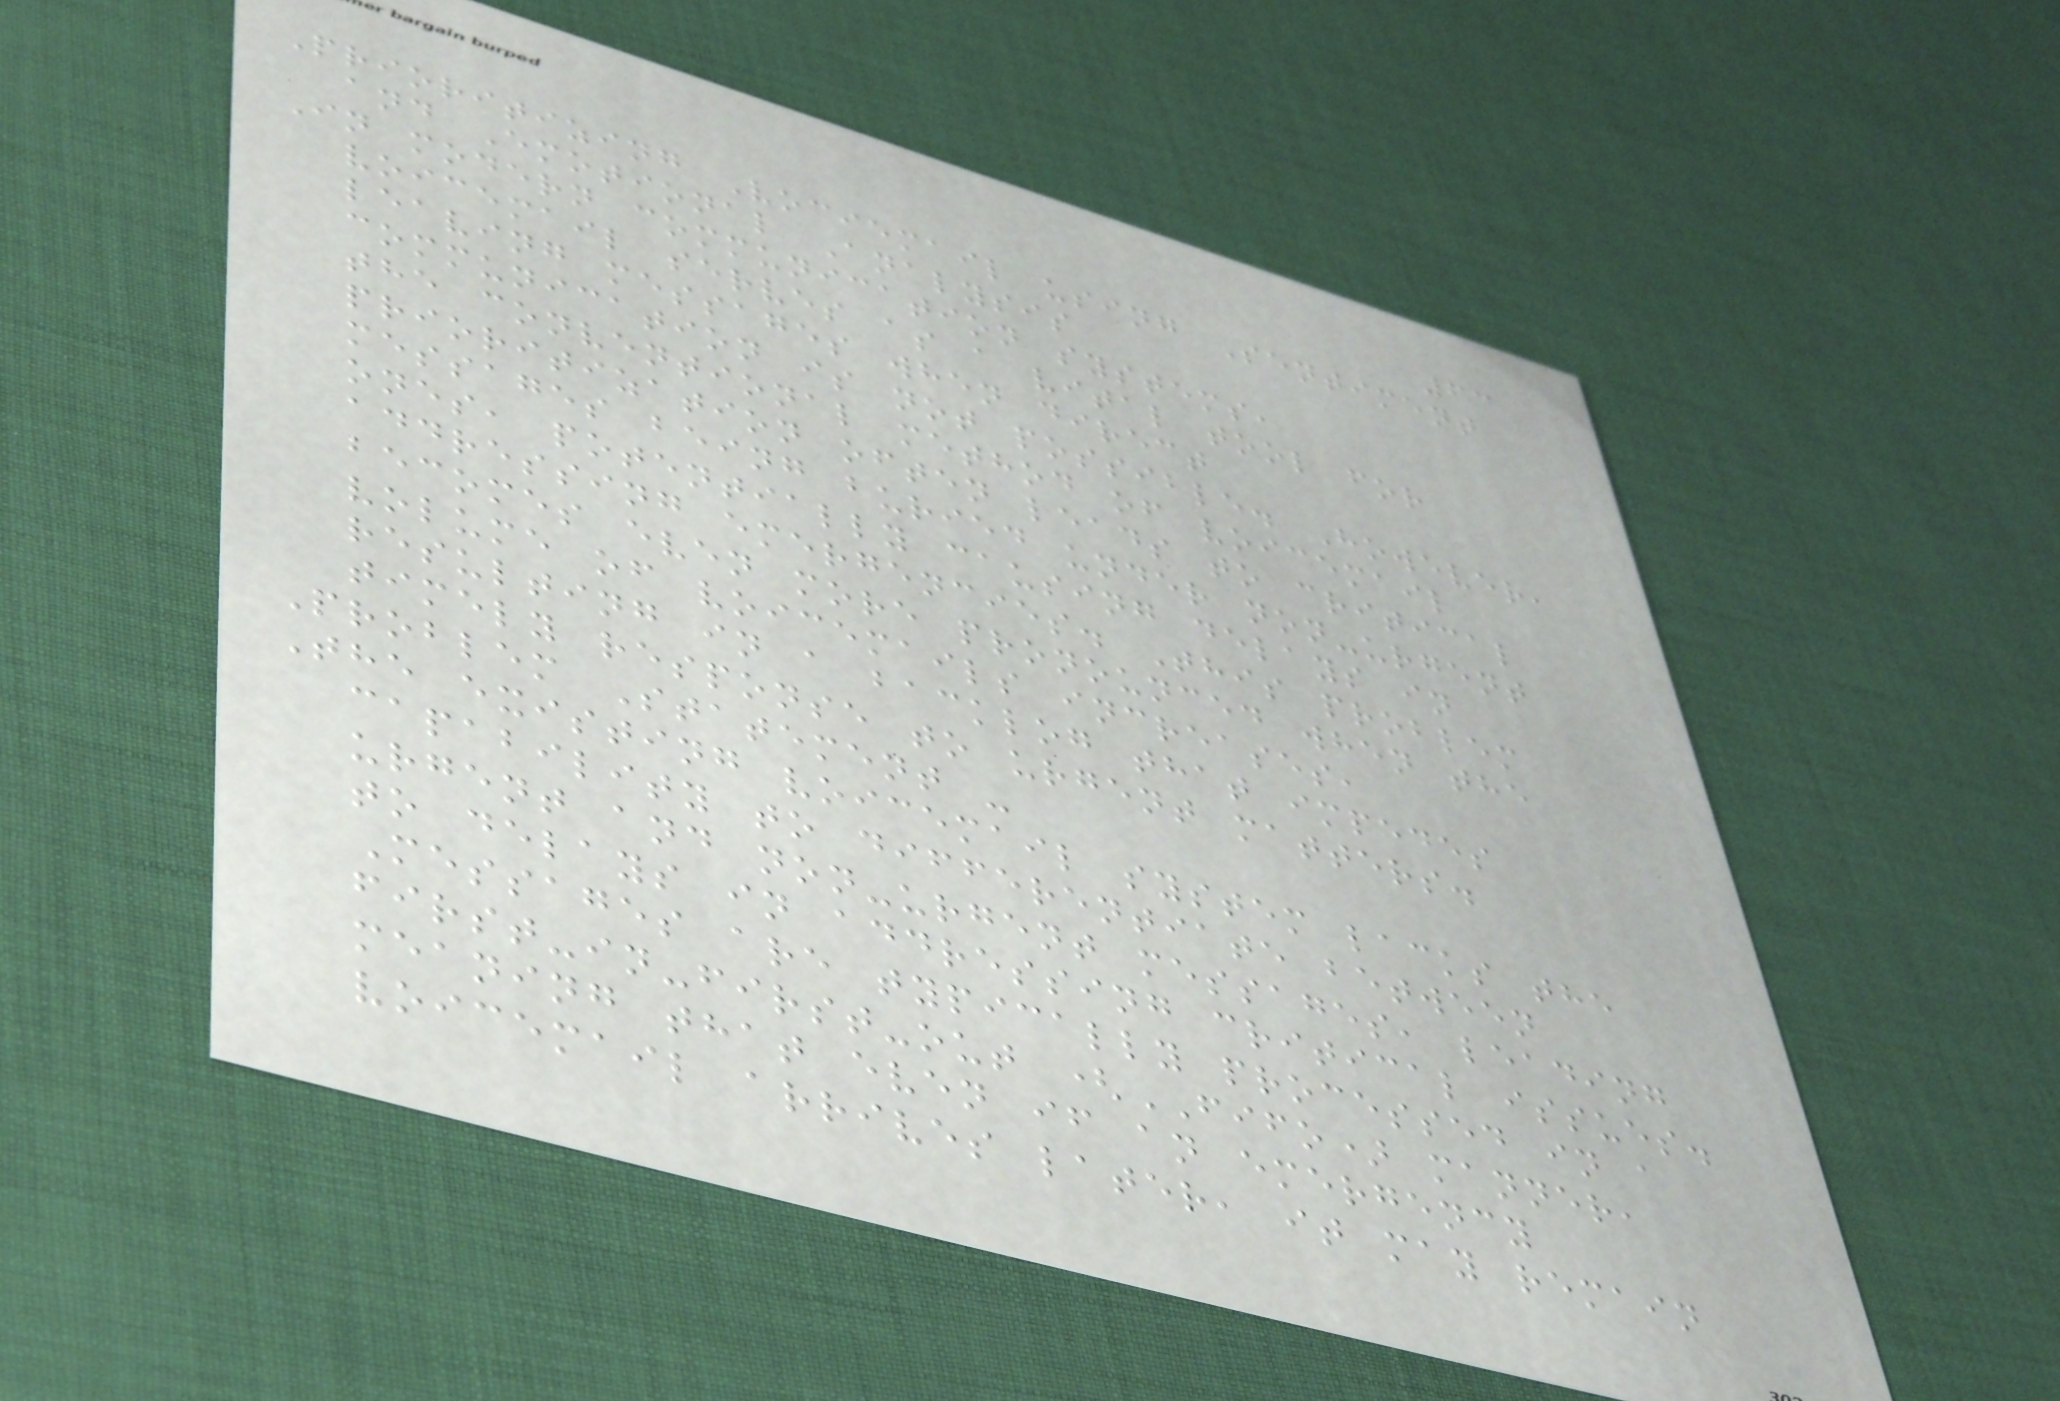63
Prioritizing Vociemail using Sentiment
and Emotional Analysis
In modern communication systems,
voicemail serves as a vital tool for
leaving messages when direct
communication is not possible. However,
the conventional method of voicemail
prioritization often leads to critical
messages being buried under non-urgent
ones, potentially causing delays in
addressing emergencies. This problem
becomes even more pronounced when the
volume of voicemails increases,
resulting in a backlog that impedes
timely response to urgent matters.
Problem Statement -
The existing voicemail system lacks the
capability to differentiate between
urgent and non-urgent messages, leading
to delays in addressing critical issues.
Messages are typically processed in a
first-in-first-out (FIFO) manner,
meaning that even if an emergency
voicemail arrives later, it may remain
